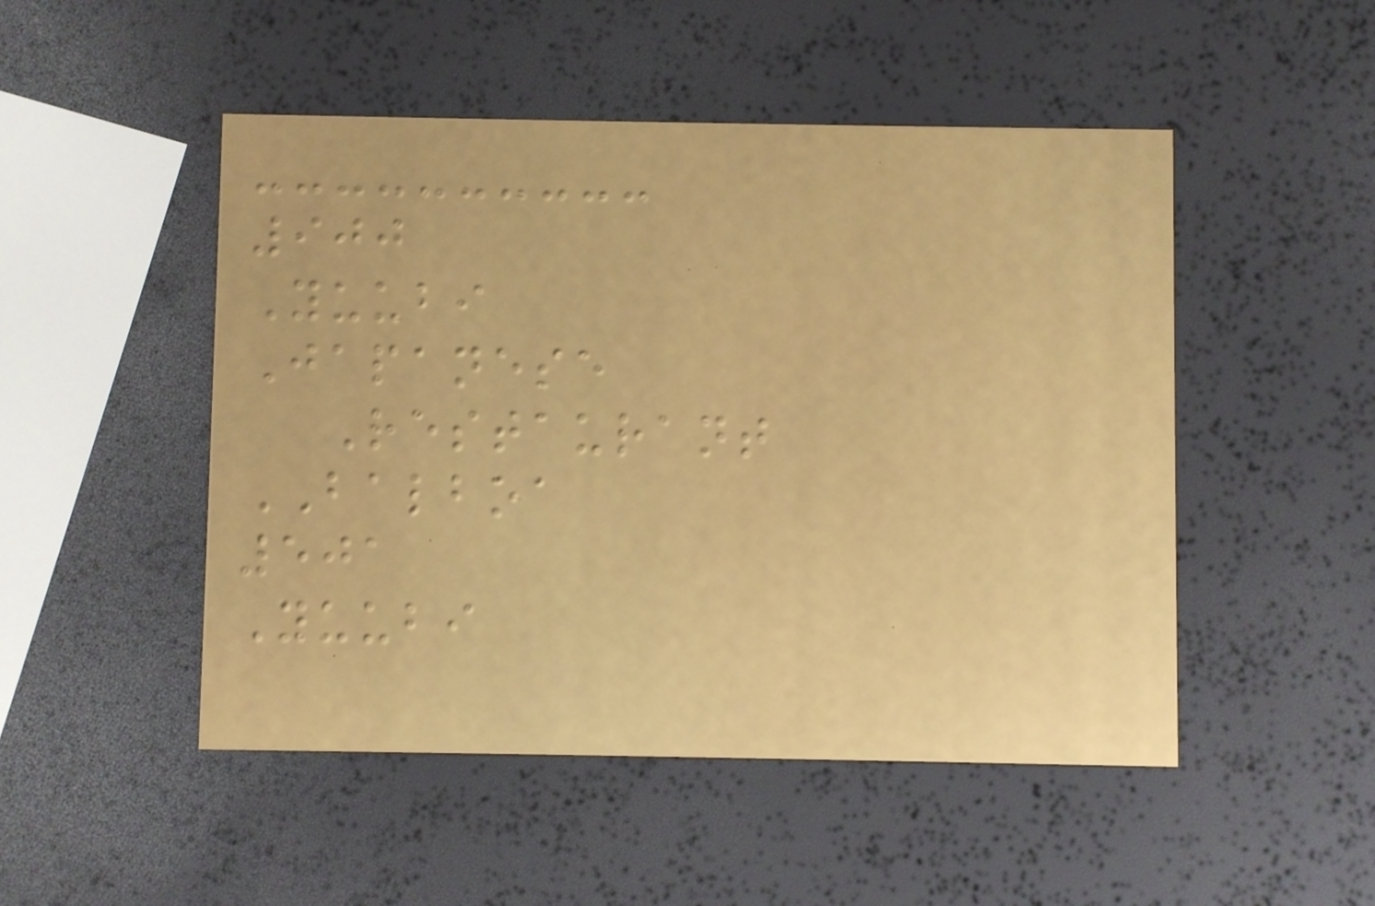900
Yuubi
Japanese
Restaurant
BALBOA
501
Yuubi
